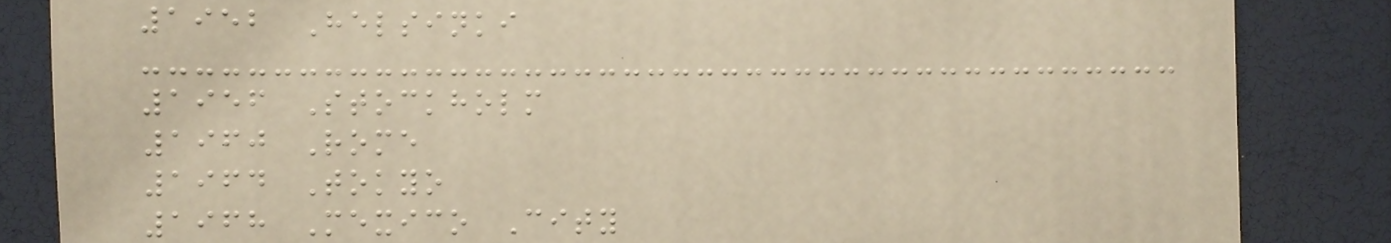1952 Helsinki
1956 Stockholm
1960 Rome
1964 Tokyo
1968 Mexico City
